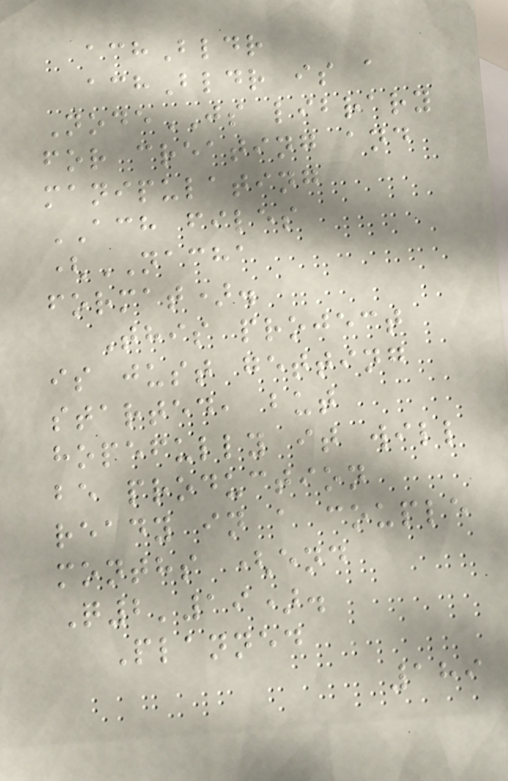achBldr
achBldr is a
NodeJS library
for creating and
manipulating
ACH files
(NACHA
format).
This project
is just getting
started, but
hopefully it will
be production
ready in a couple
months (end
Q2'19).
Planned
189
